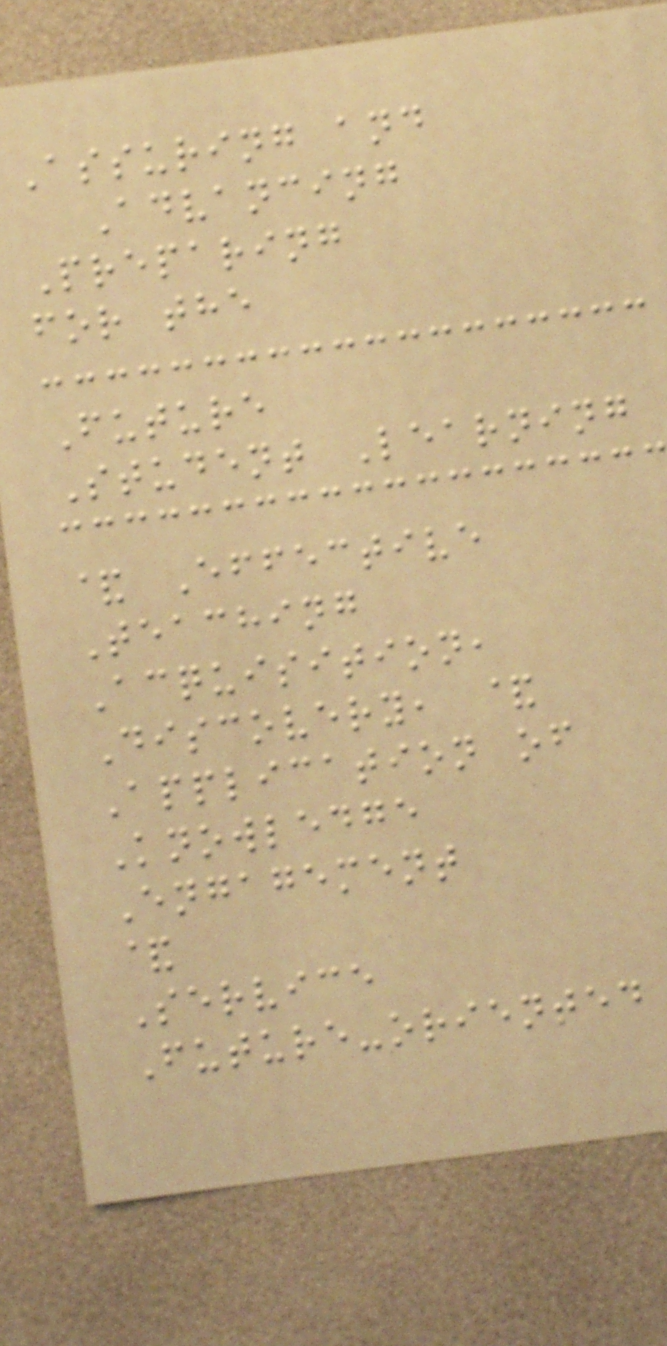Assuring and
Advancing
Preparing
for the
Future
Student Learning
& Effective
Teaching
Acquisition,
Discovery, &
Application of
Knowledge
Engagement
&
Service
Future-oriented
